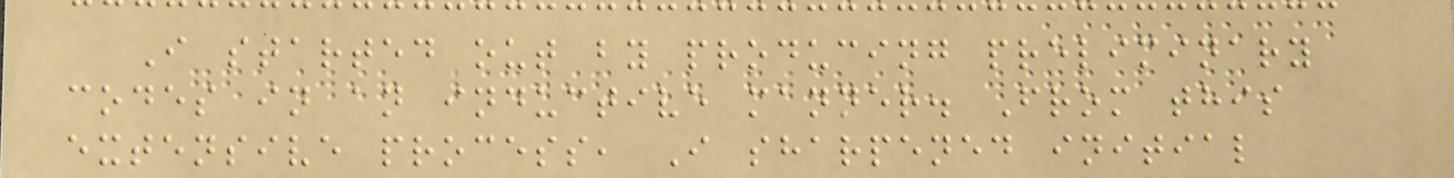I started out by producing preliminary
codes in an inductive manner. From this
extensive process, I sharpened initial
